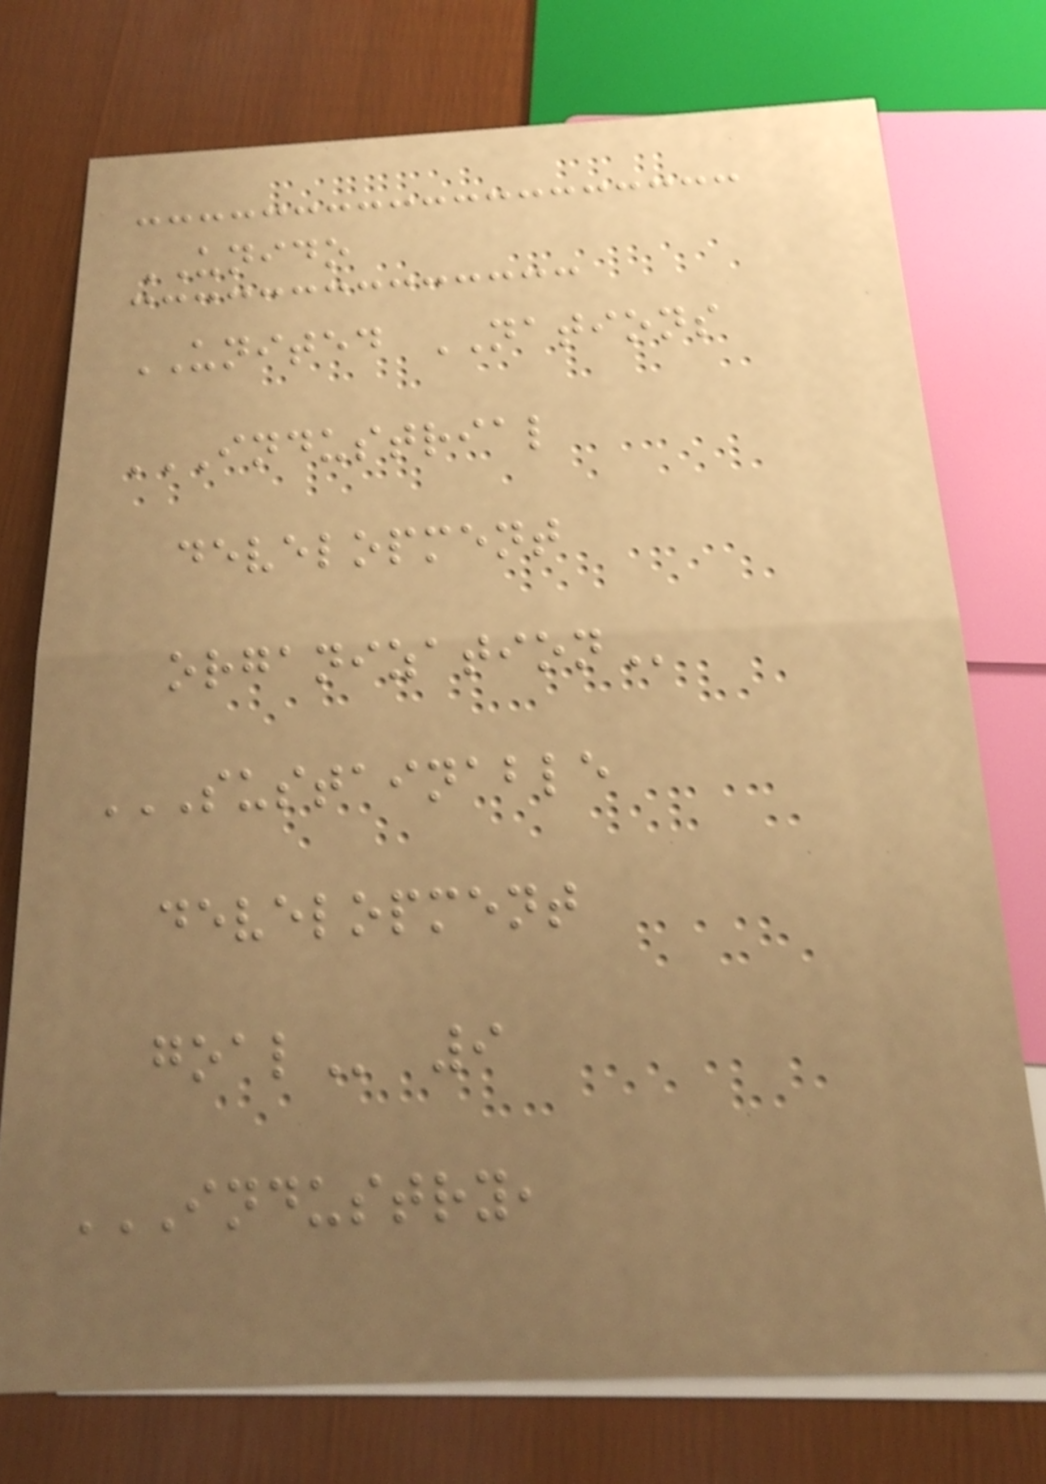UNIDO
UNITED NATIONS
INDUSTRIAL
DEVELOPMENT
ORGANIZATION
SUSTAINABLE
DEVELOPMENT
GOAL 9
INDUSTRY,
